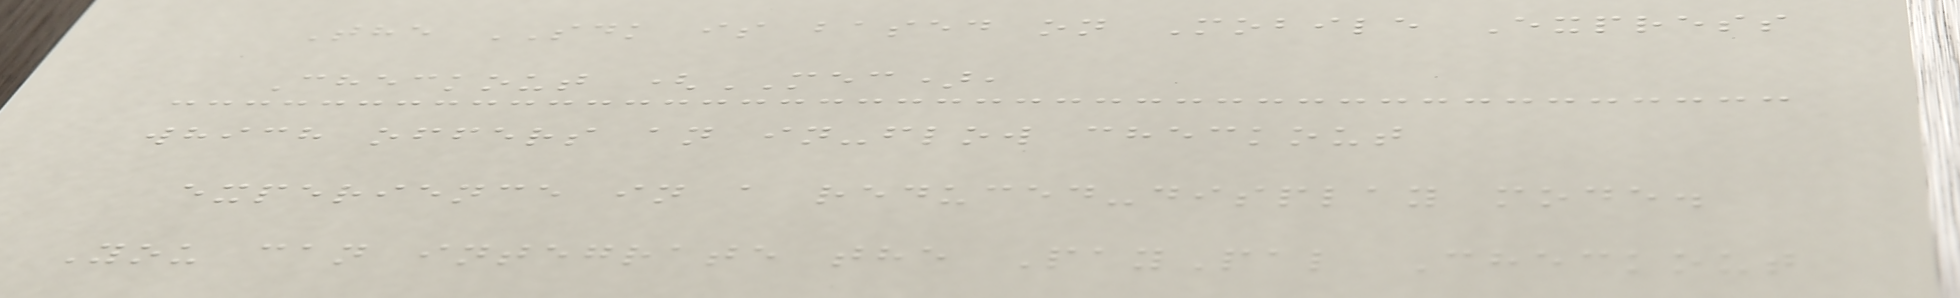The SDK is based on Mobile Express
Checkout (MEC),
which offers an in-flow checkout
experience in a reduced-display mode.
You can integrate the PayPal Checkout
